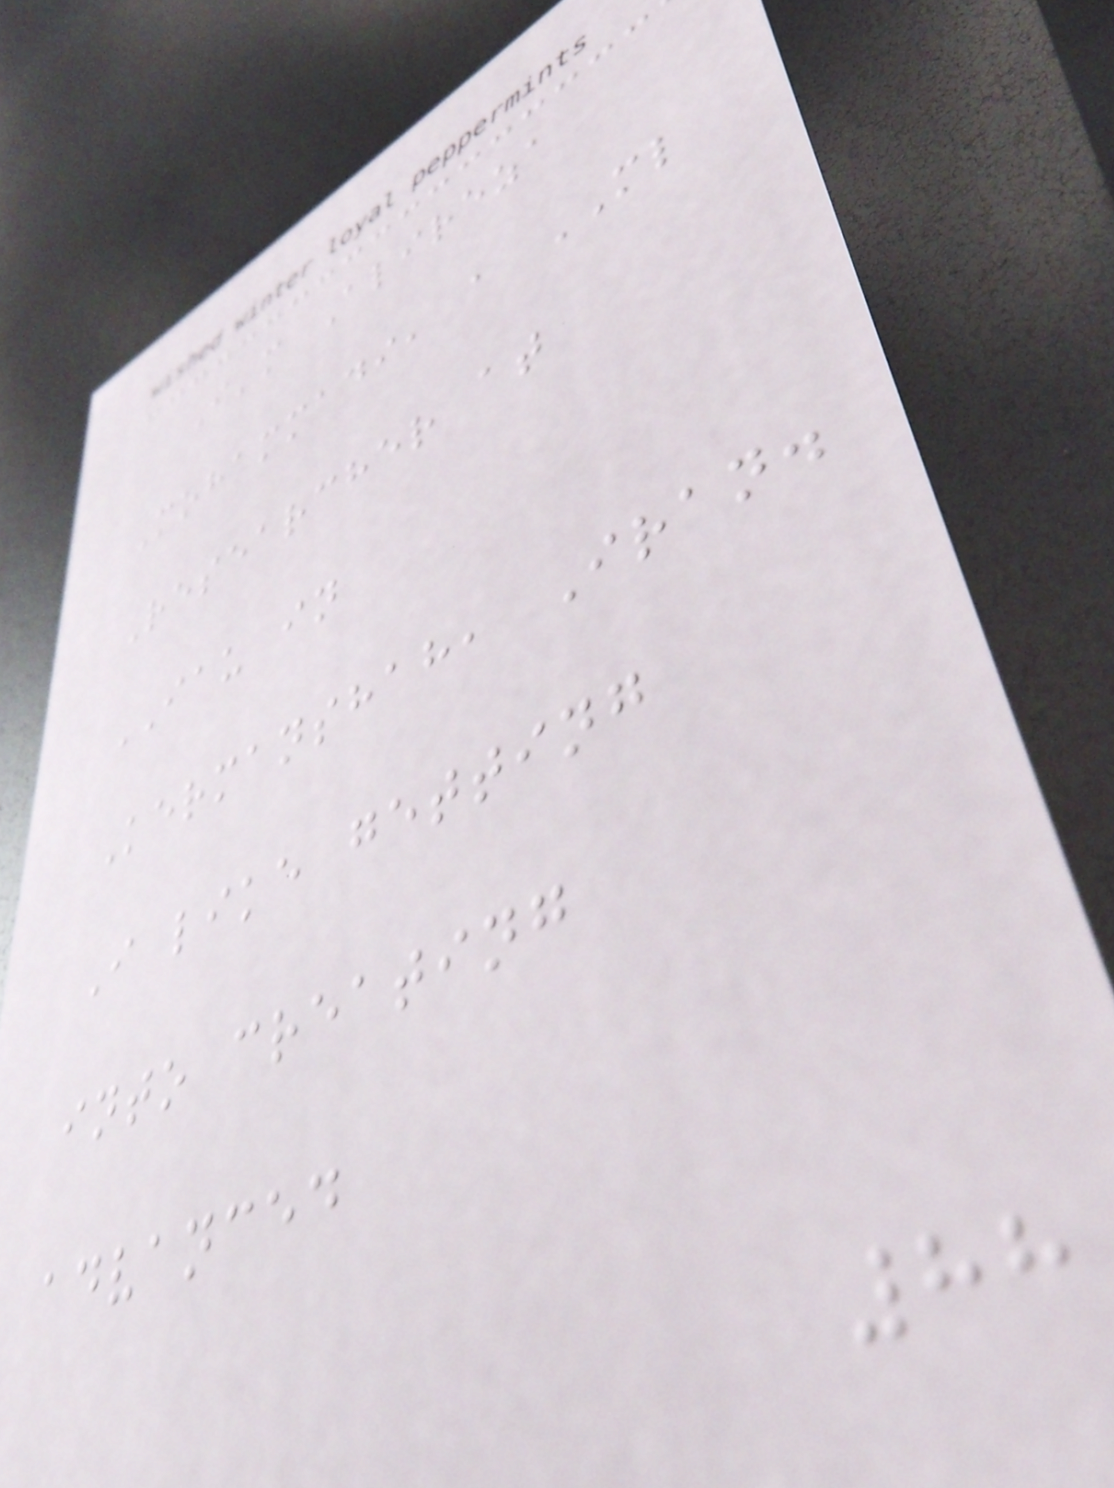I'm Alireza
Mohammadi, a ML
Researcher at
IAU in
Kermanshah, Iran.
I like getting
into creating
advanced
88
